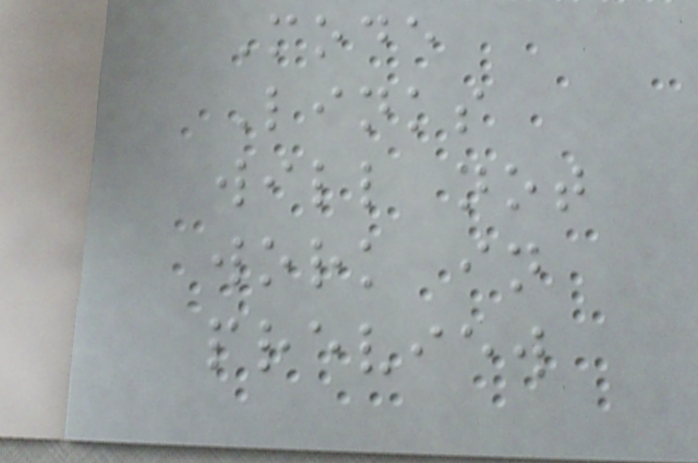Mode
Links
will not
work in
preview
